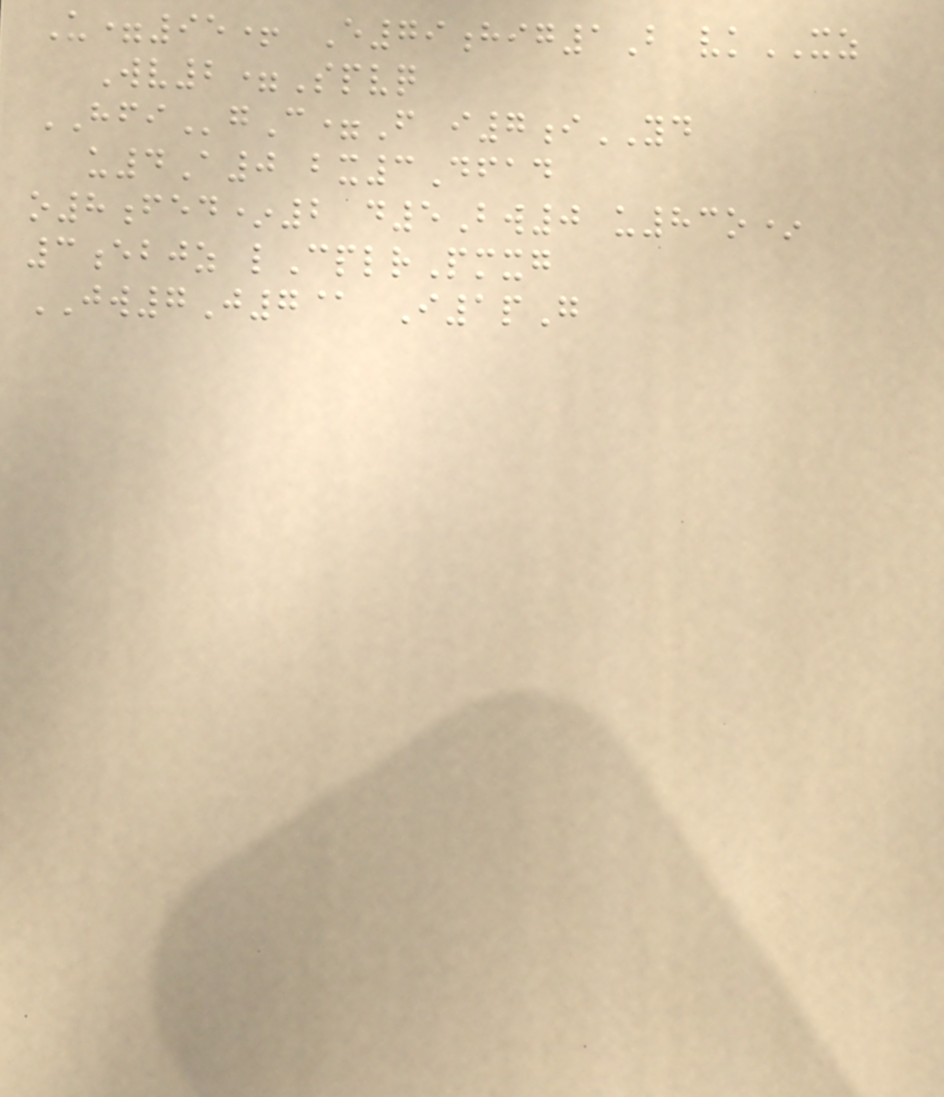U=95+ E79hig1B vkXZ
Wv2=Spvq
HFIgC=F i7iYD
u4A0 bx3Dfad
o8fed*2 d5Bw0 u83o*
3ebjz lCplrPmxg
JW7J7@ I1pG
